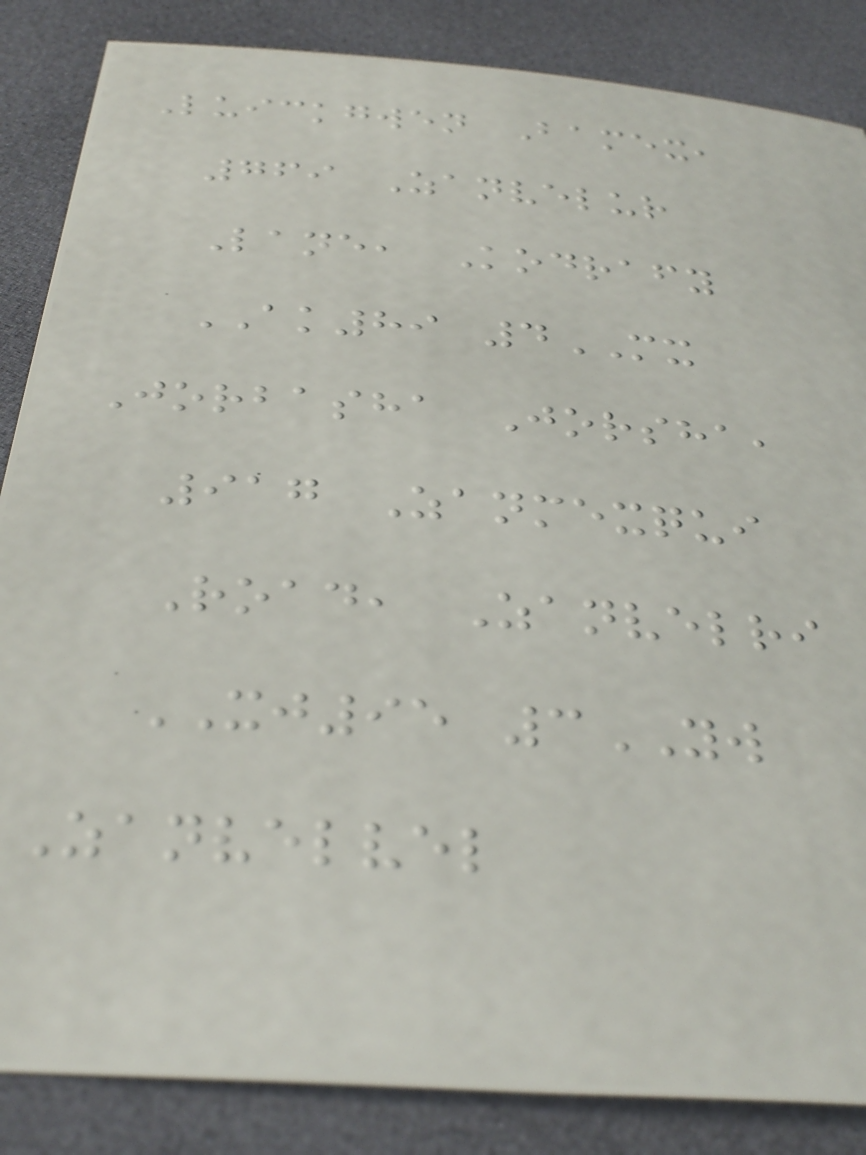Luickgwen Bamex,
769 Zanvelur
Lane, Kodrafy
AK89 4MX
Jorbasha Jorsha,
917 Zanmexqui
Road, Zanvelri
XJ95 3YW
Zanvelvel
